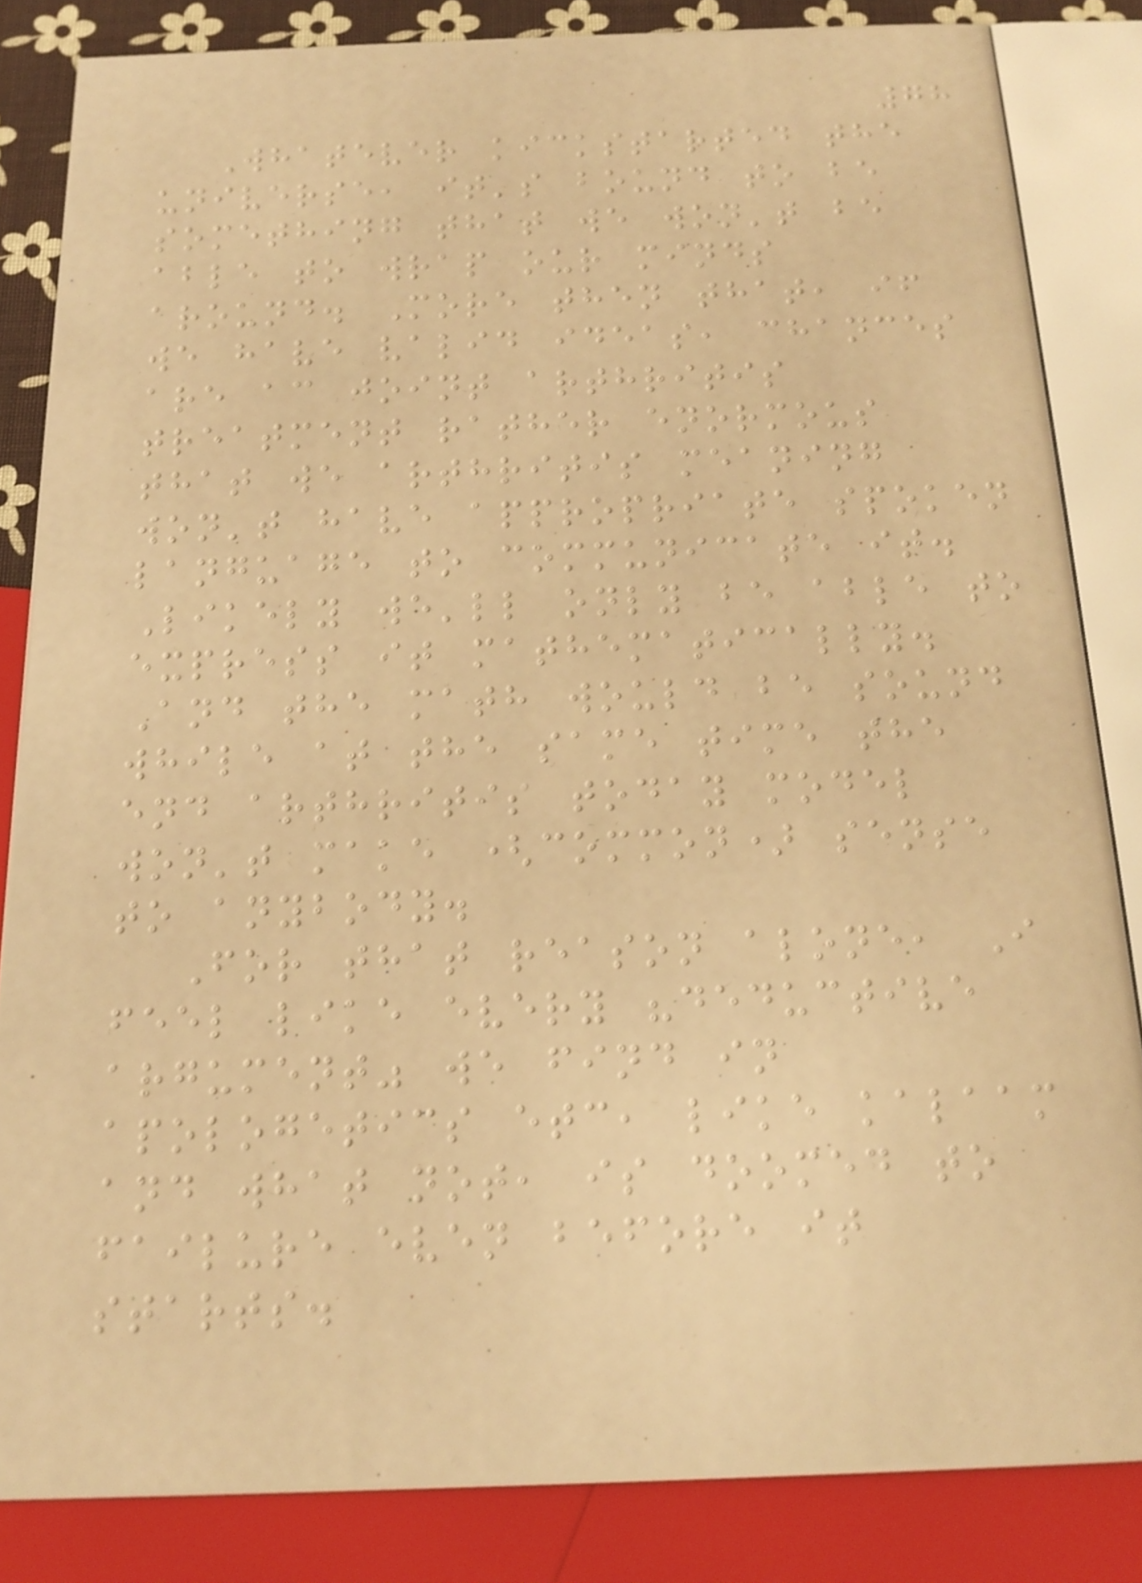78
Whatever kickstarted the
universe, it's bound to be
something that we won't be
able to wrap our minds
around. More then that, if
we have valid ideas, chances
are ac joint arthritis
treatment rather enormous
that we arthritis meaning
won't have appropriate spoken
language to communicate it.
Likely we'll only be able to
express it mathematically.
And the math would be sound
while at the same time the
end arthritis today model
won't make (common) sense
to anybody.
For that reason alone, I
feel like every "deductive
argument" we find in
apologetics etc, like kalaam
and what not, is doomed to
failure even before it
starts.
